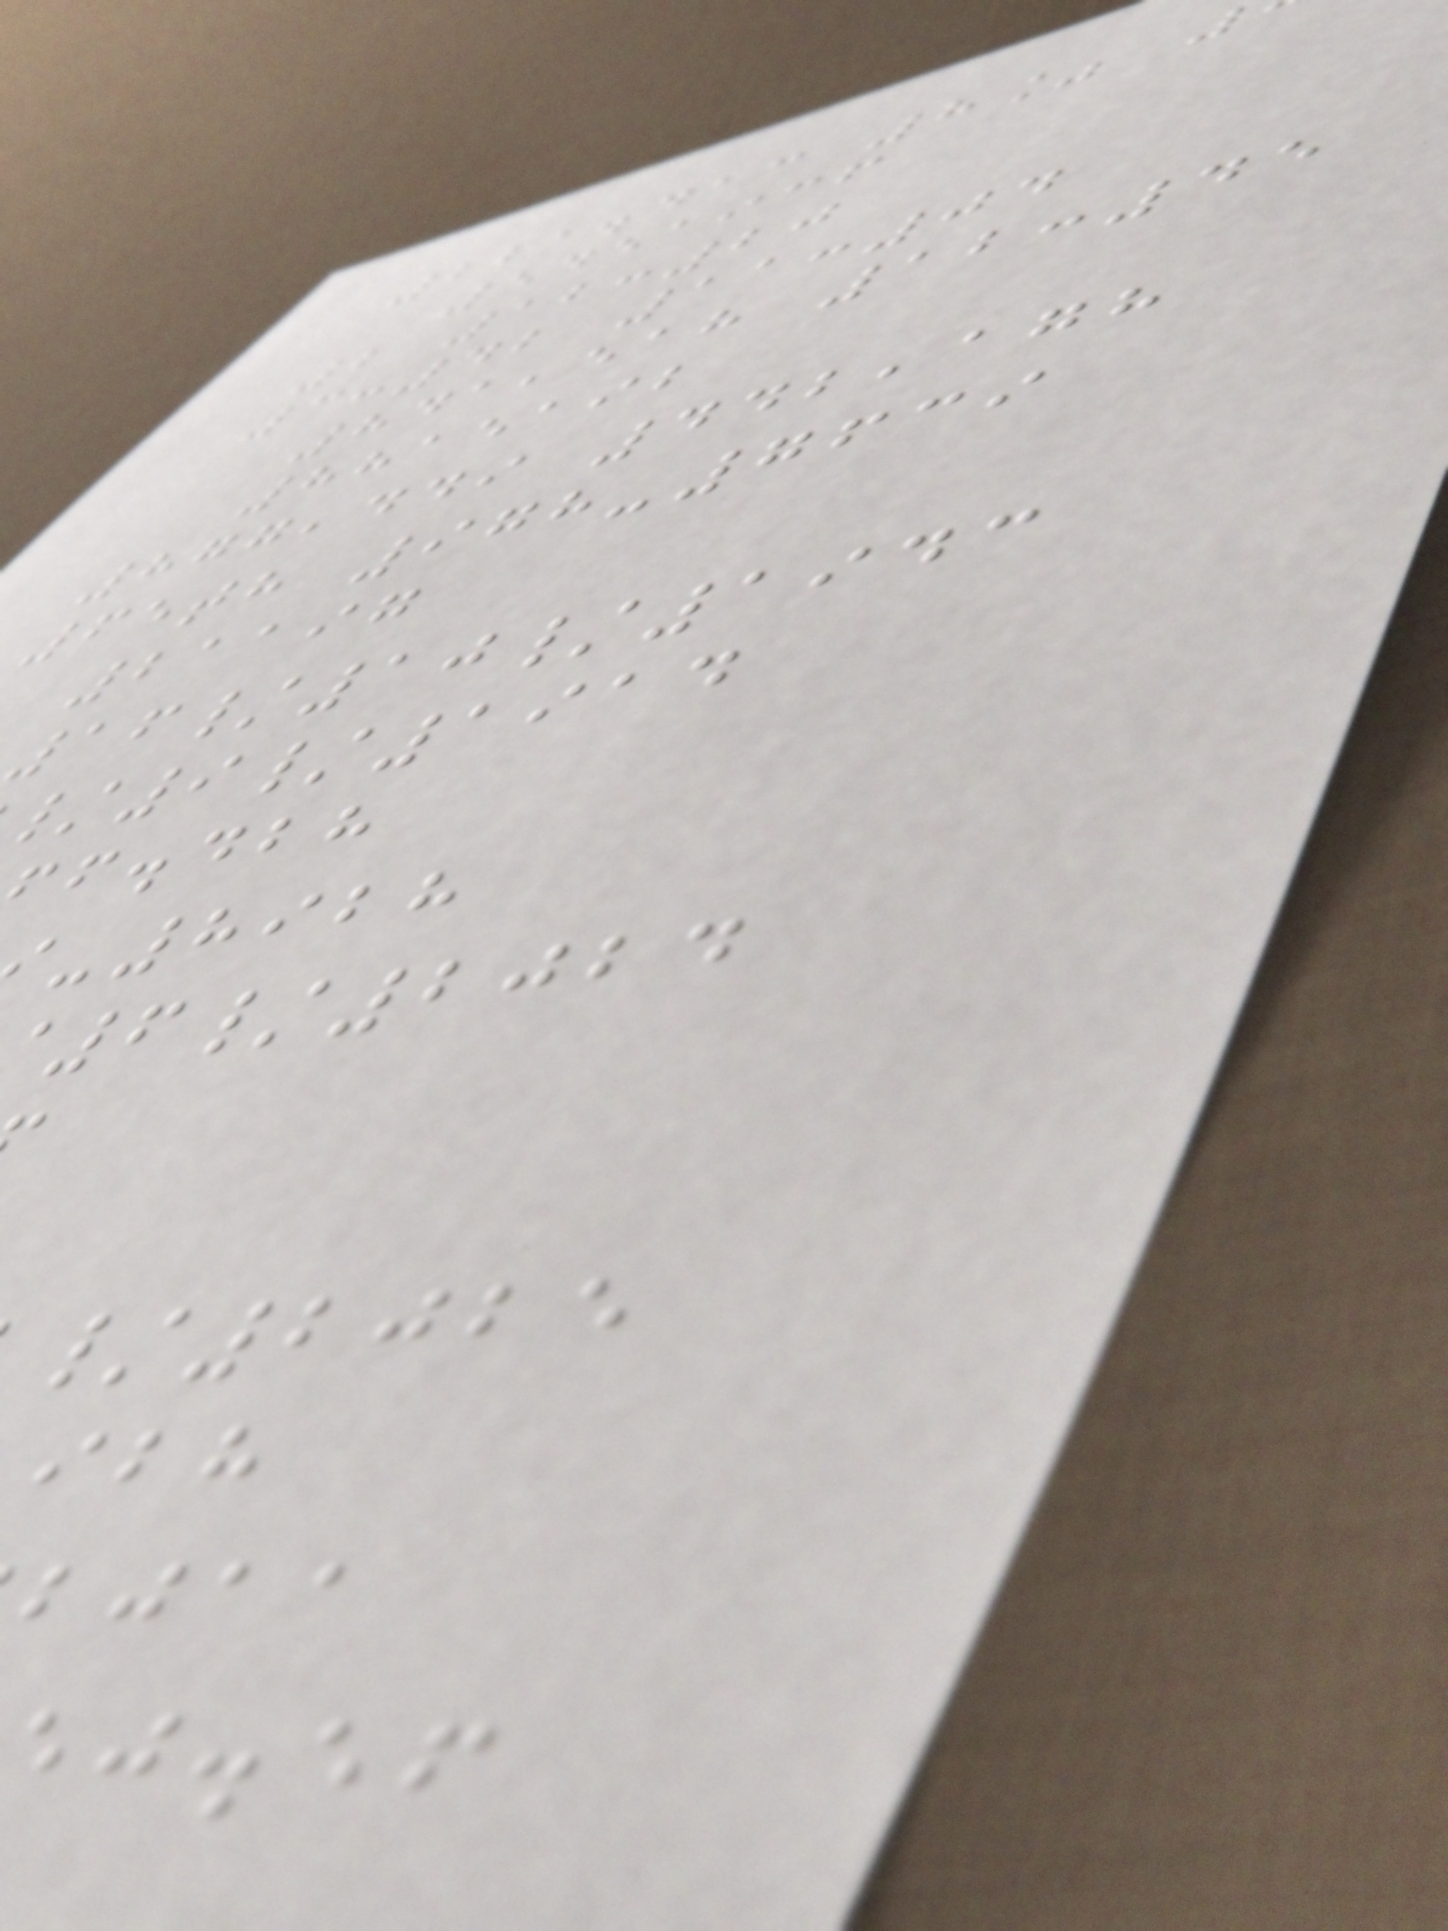221.413 8%
5451936
2 12:20
3:42 11:04
841,518 12:45
8815192
877,449 442,178
65th 978-7639
21197
16/10/1943
9/1914
f.dbh
-8928
6/2024
/2025
